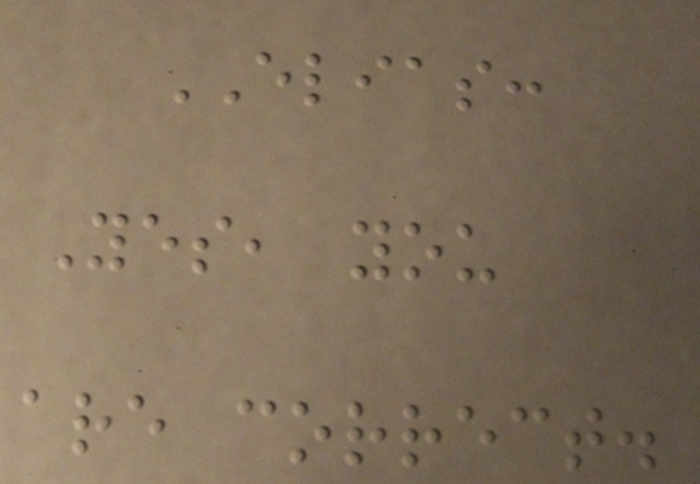ELIAS:
Yes, you
are correct.
